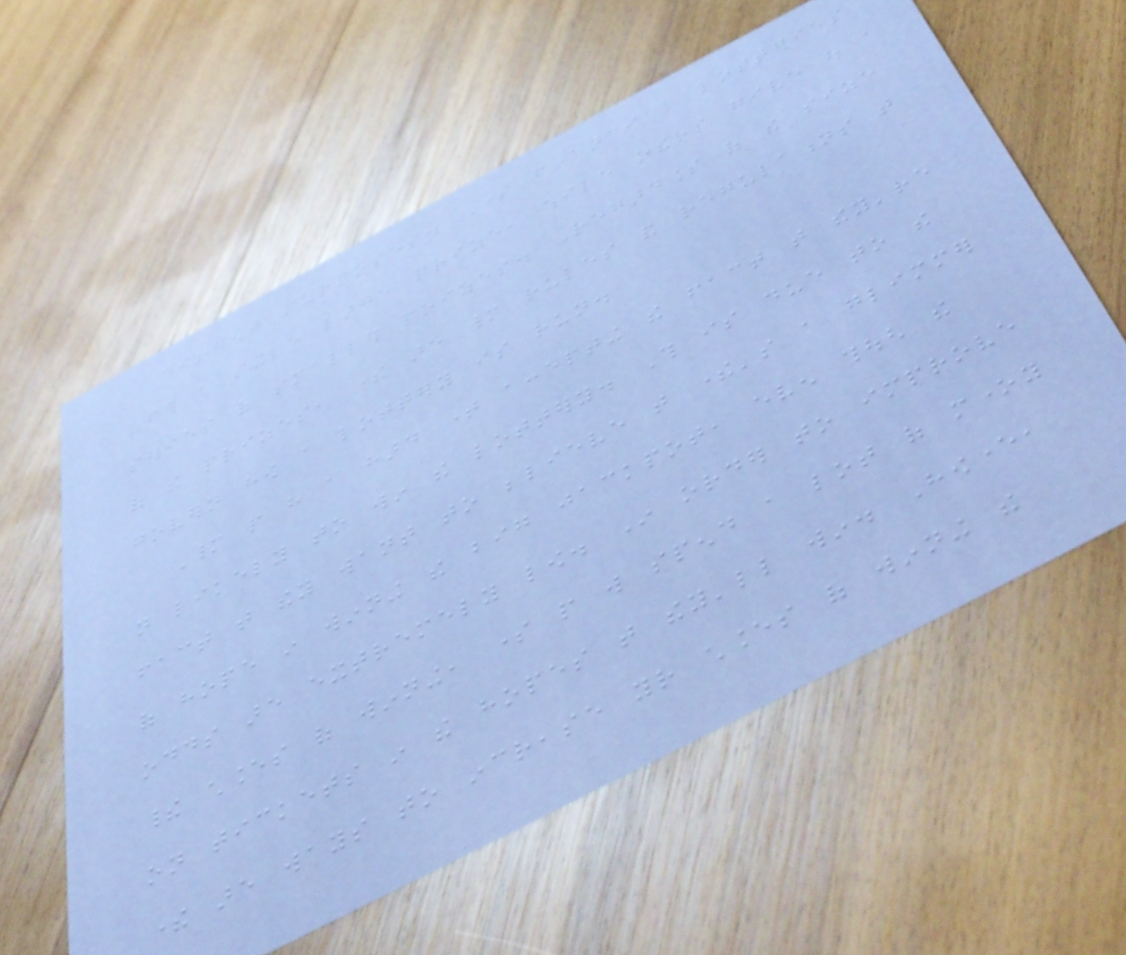different purposes. Some financial lotteries
offer a single large prize, while others give out a
series of smaller prizes. Regardless of the size
of the prizes, there are many rules and regulations that
govern how a lottery is run.
Many people have a hard time accepting the fact that they're
not likely to win the lottery. This is due to the
fact that they want to believe that there's a glimmer
of hope in winning the big jackpot, even though the
odds are extremely low. In order to improve
their chances of winning, some people will spend a lot of money
on tickets in the hopes that they'll win. However,
there are ways to increase your chances of winning the
